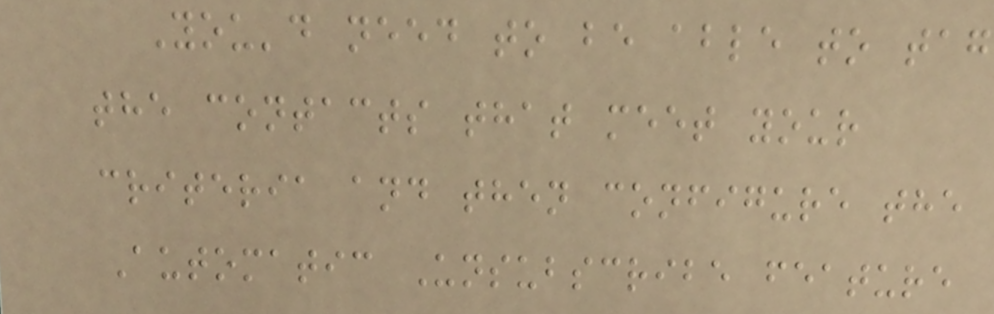You'd need to be able to tag
the contacts that meet your
criteria and then configure the
Automatic Unsubscribe feature
